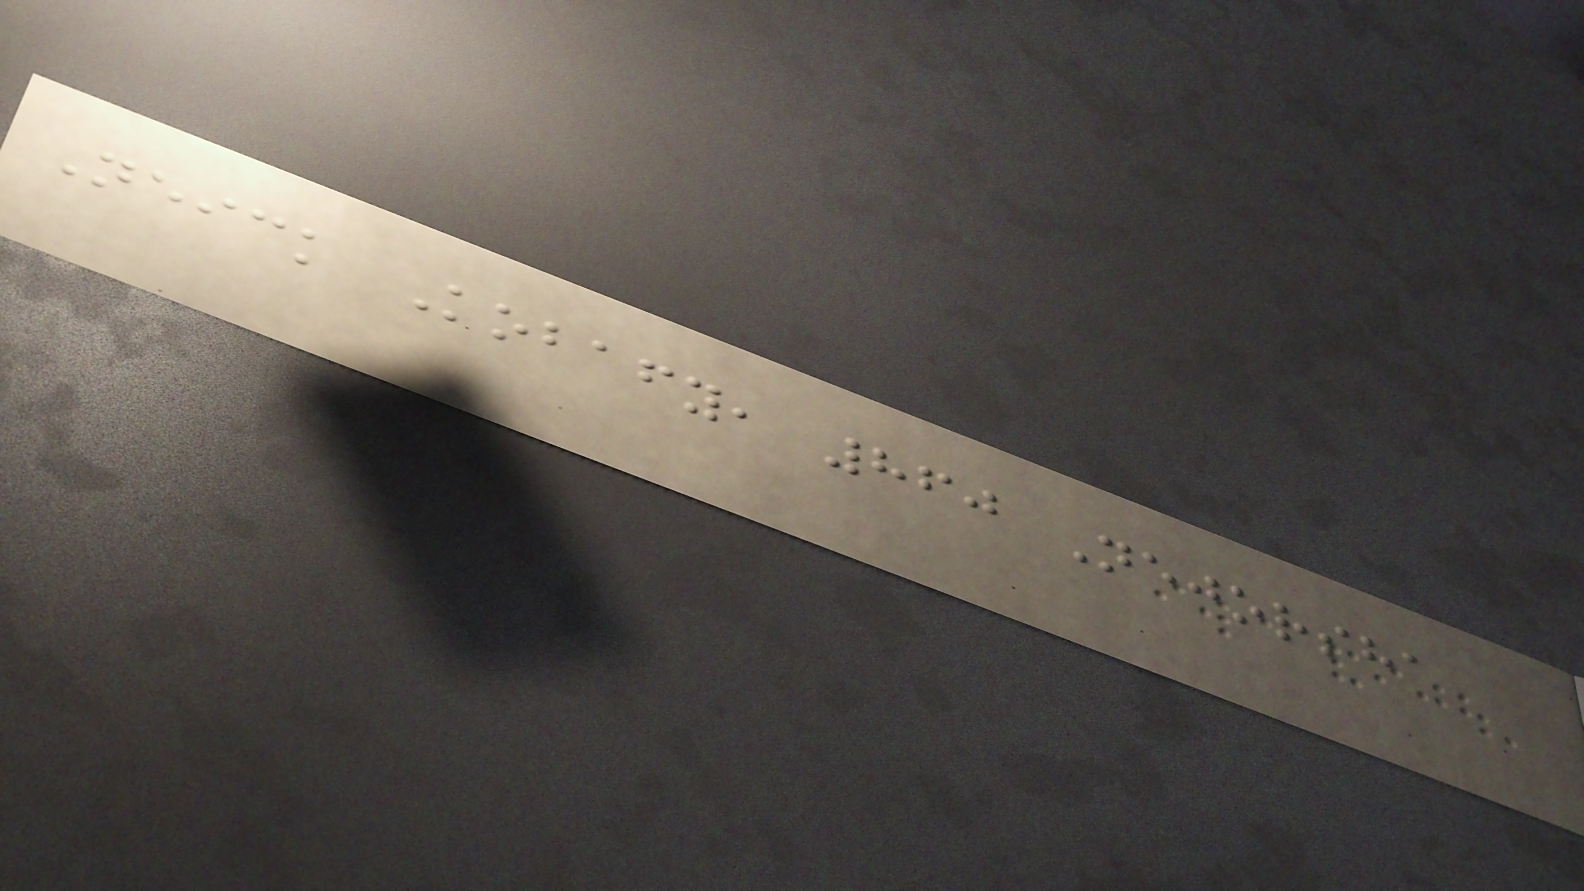Neick Kobafy, 860 Nejorsha
